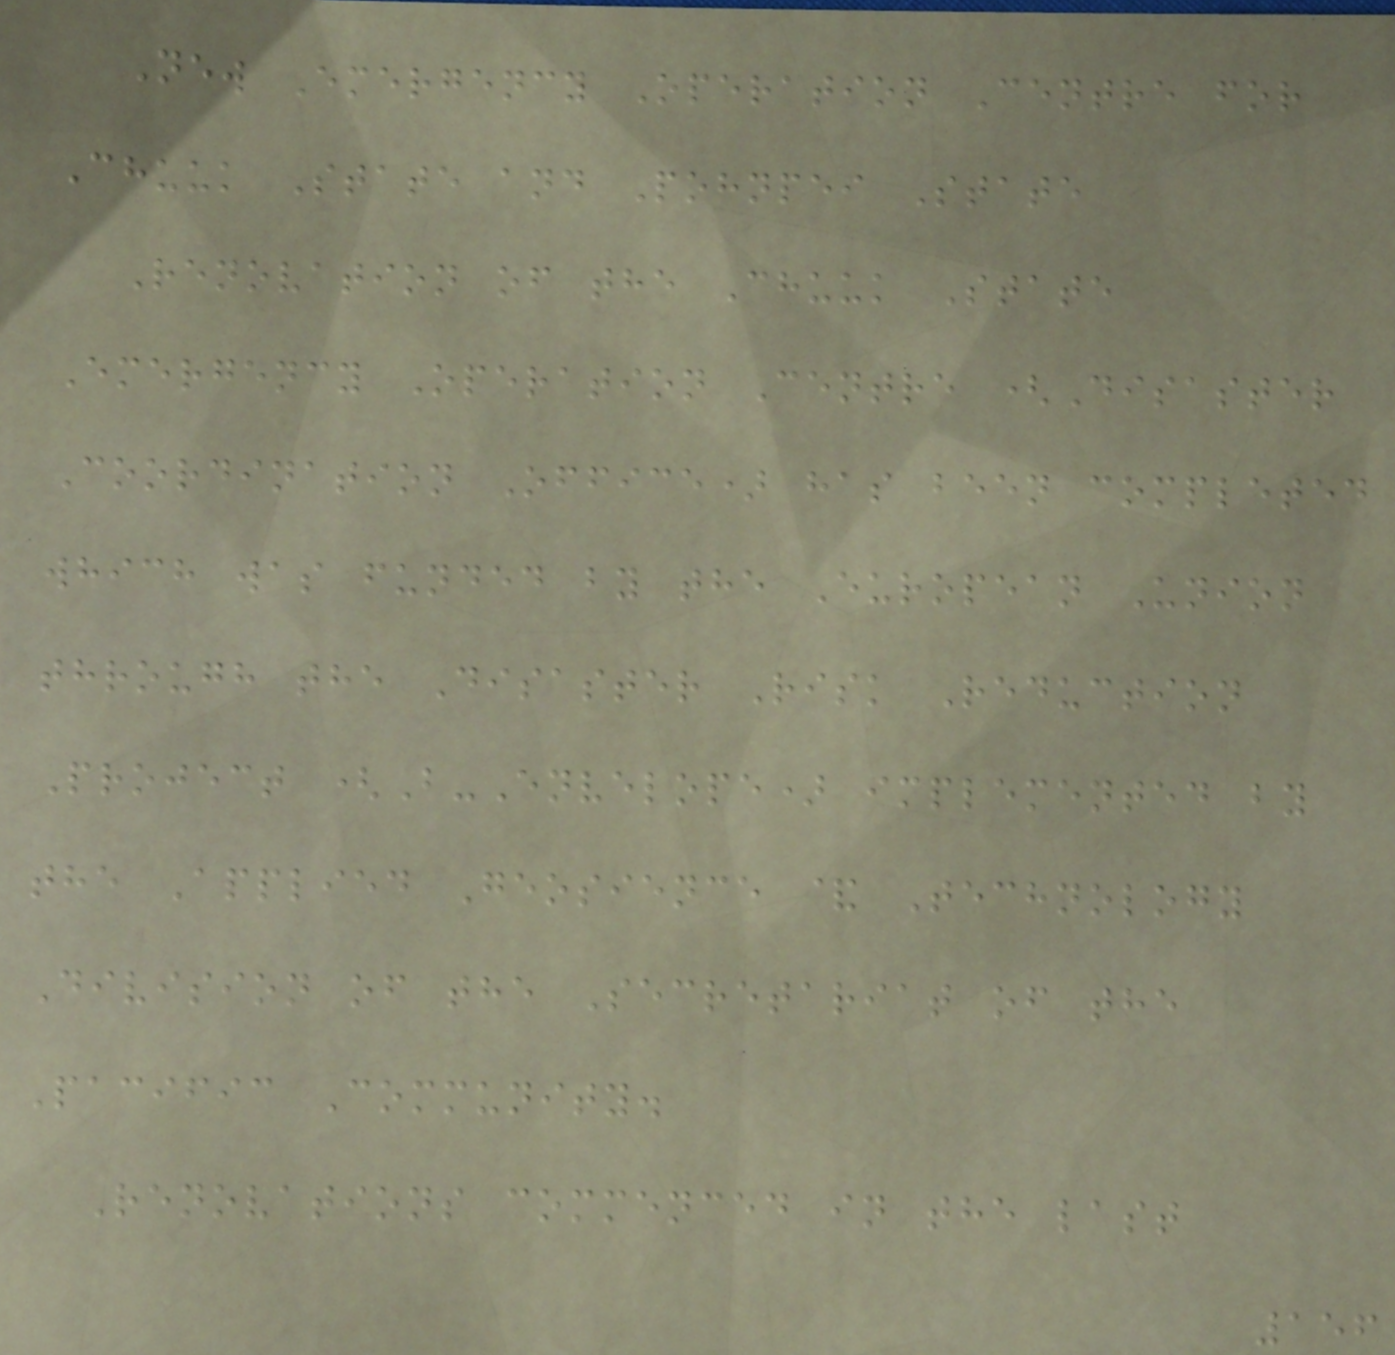New Emergency Operation Centre for
Chuuk State and Pohnpei State
Renovation of the Chuuk State
Emergency Operation Centre (Disaster
Coordination Office) has been completed
which was funded by the European Union
through the Disaster Risk Reduction
Project (B-Envelope) implemented by
the Applied Geosience & Technology
Division of the Secretariat of the
Pacific Community.
Renovations commenced in the last
156
